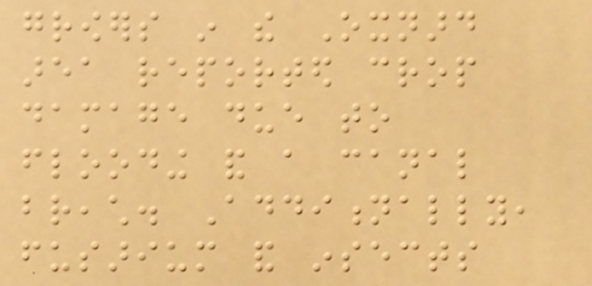growers in the Oxnard
area reported crop
damage due to
flooding and a canal
breach. Additionally,
fusarium and insects
